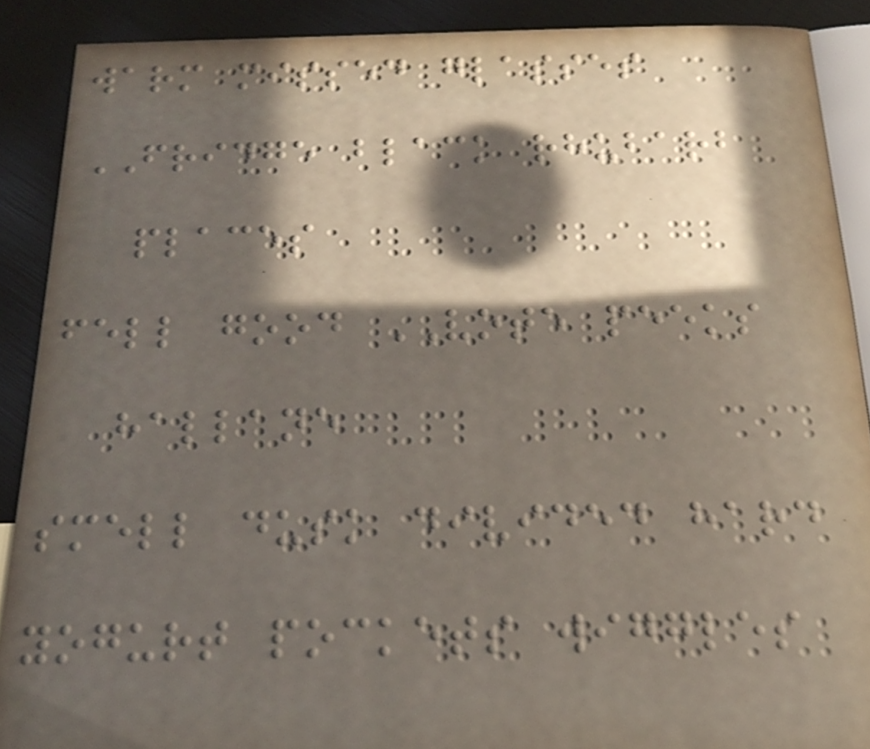warm missed glasses
FRIDGE black rhubarb
places
fell good VOTE peeks
hallane
smell dusk divided hard
yogurt pockets wiggles
